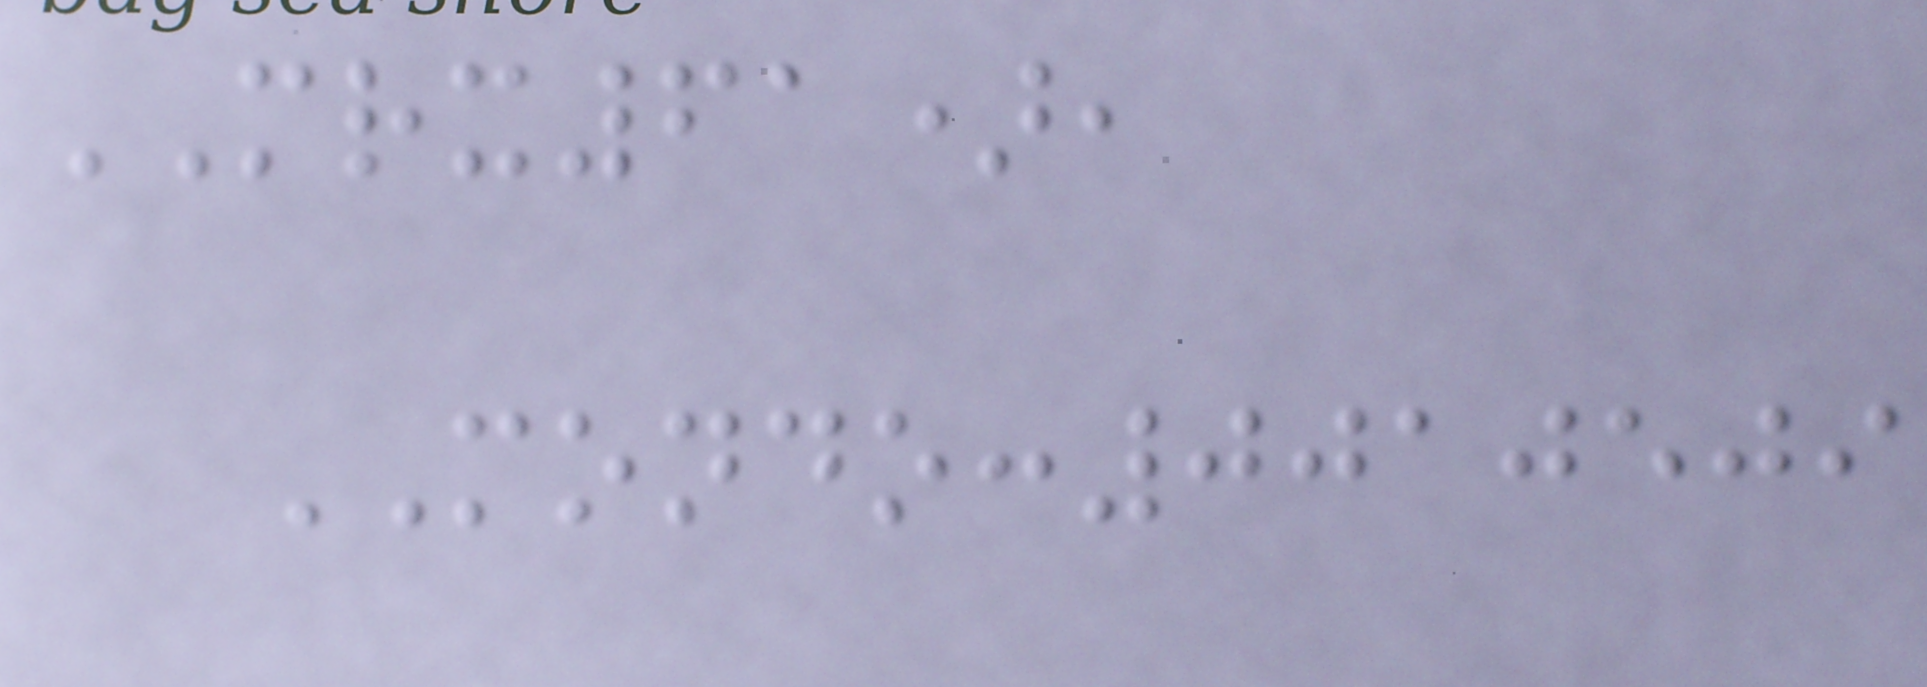MRX61),
MONDO:0010509
